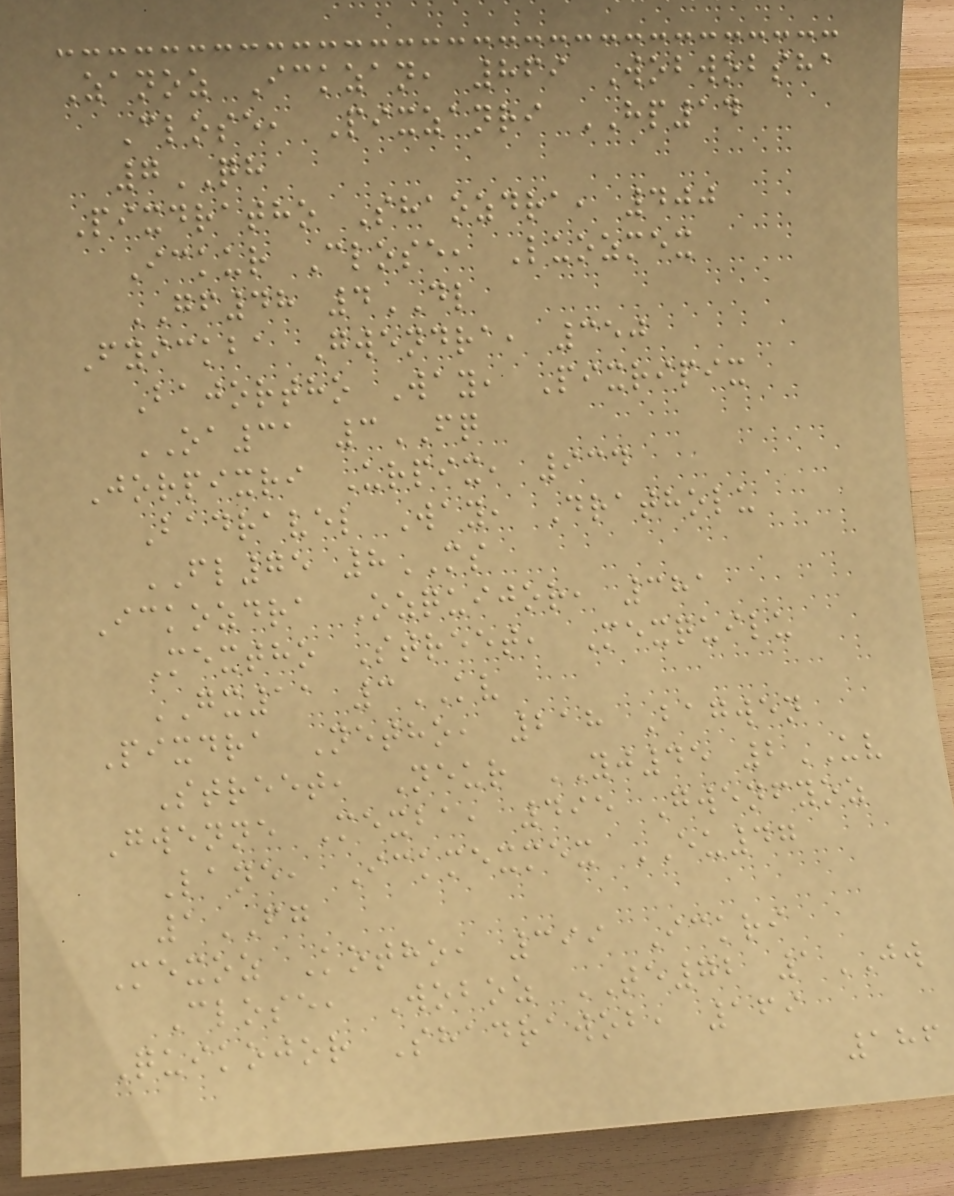Zanoz Ickzan, 869 Wobwobsha
Close, Pixzanri HP14
7QH
Pixdratho Shaozdra, 400
Ickur Close, Luozmex
GF48 4DL
Fyickba Gwendra, 350
Bajortho Way, Pixripix
OA31 3FQ
Jorpixri Urpix, 934
Badravel Way, Dratholu
FL75 8MS
Ickozdra Ozquijor, 381
Mextho Street, Mexquilu
GX11 3KV
Pixdra Netho, 218 Bagwen
Street, Neur YJ45 2UV
Gwenne Mexba, 495 Gwenfyoz
Lane, Ickmexmex EU47
1FG
Mexoz Kotho, 399 Ickri
Close, Woboz TE72 1JW
Quikojor Shadrawob, 169
186
